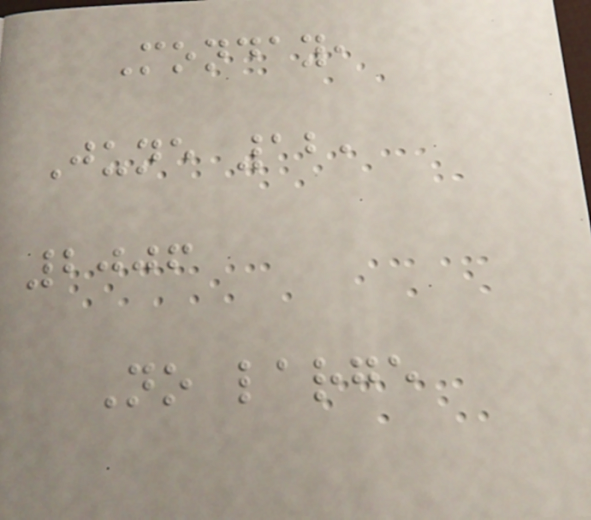Monday,
June 12,
2006
No large
